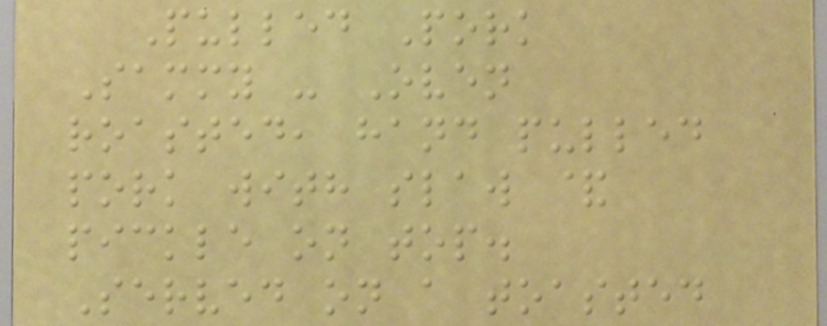Pulled Pork
Sammy - Oven
roasted, hand pulled
pork with slaw &
pickle on top.
Served on a toasted
